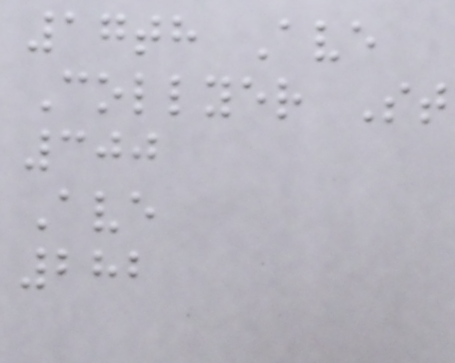17th Ave
Collyer St
300
Ave
282
